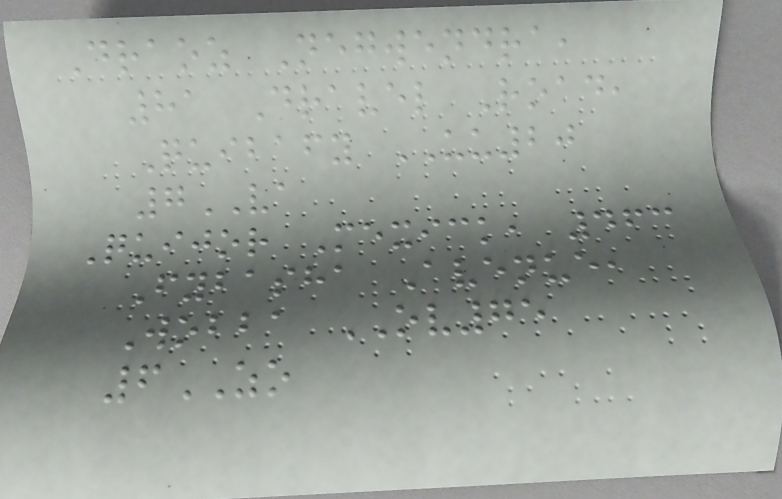Draoz Negwendra,
81 Dravel Road,
Quibafy UU20
7VA
Quijor Mexick, 463
Fybasha Avenue,
Wobba OV75
6ZO
